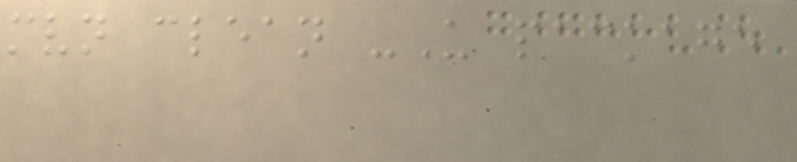mvn clean -U package
